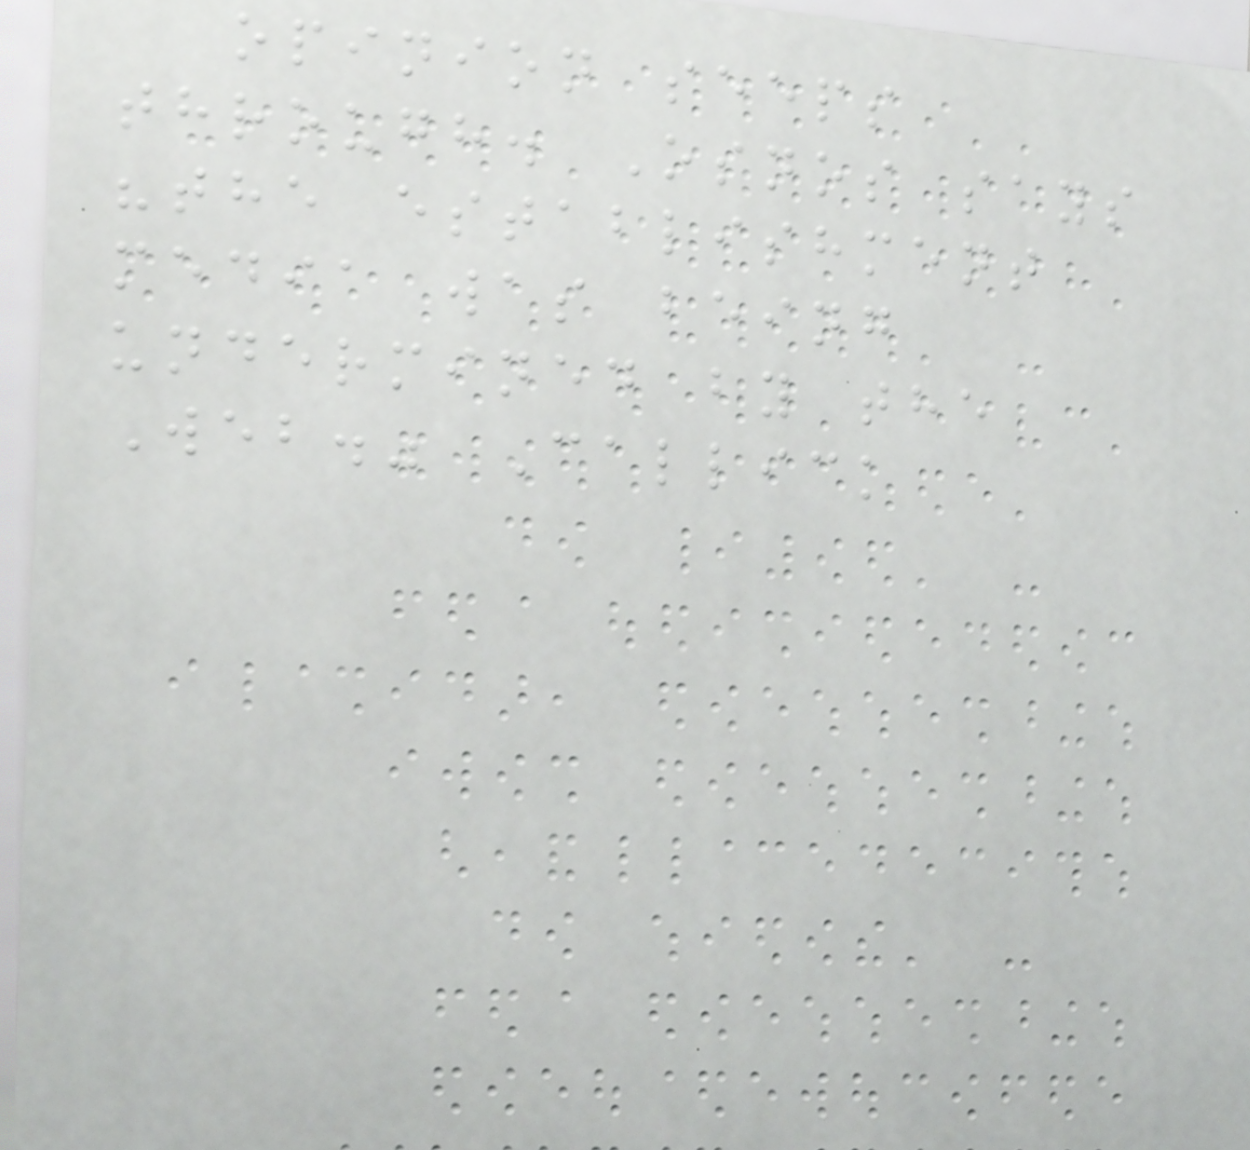opinion seeps
through. Osnos says
"the establishment
media was being
undermined by the
Web." Callick
